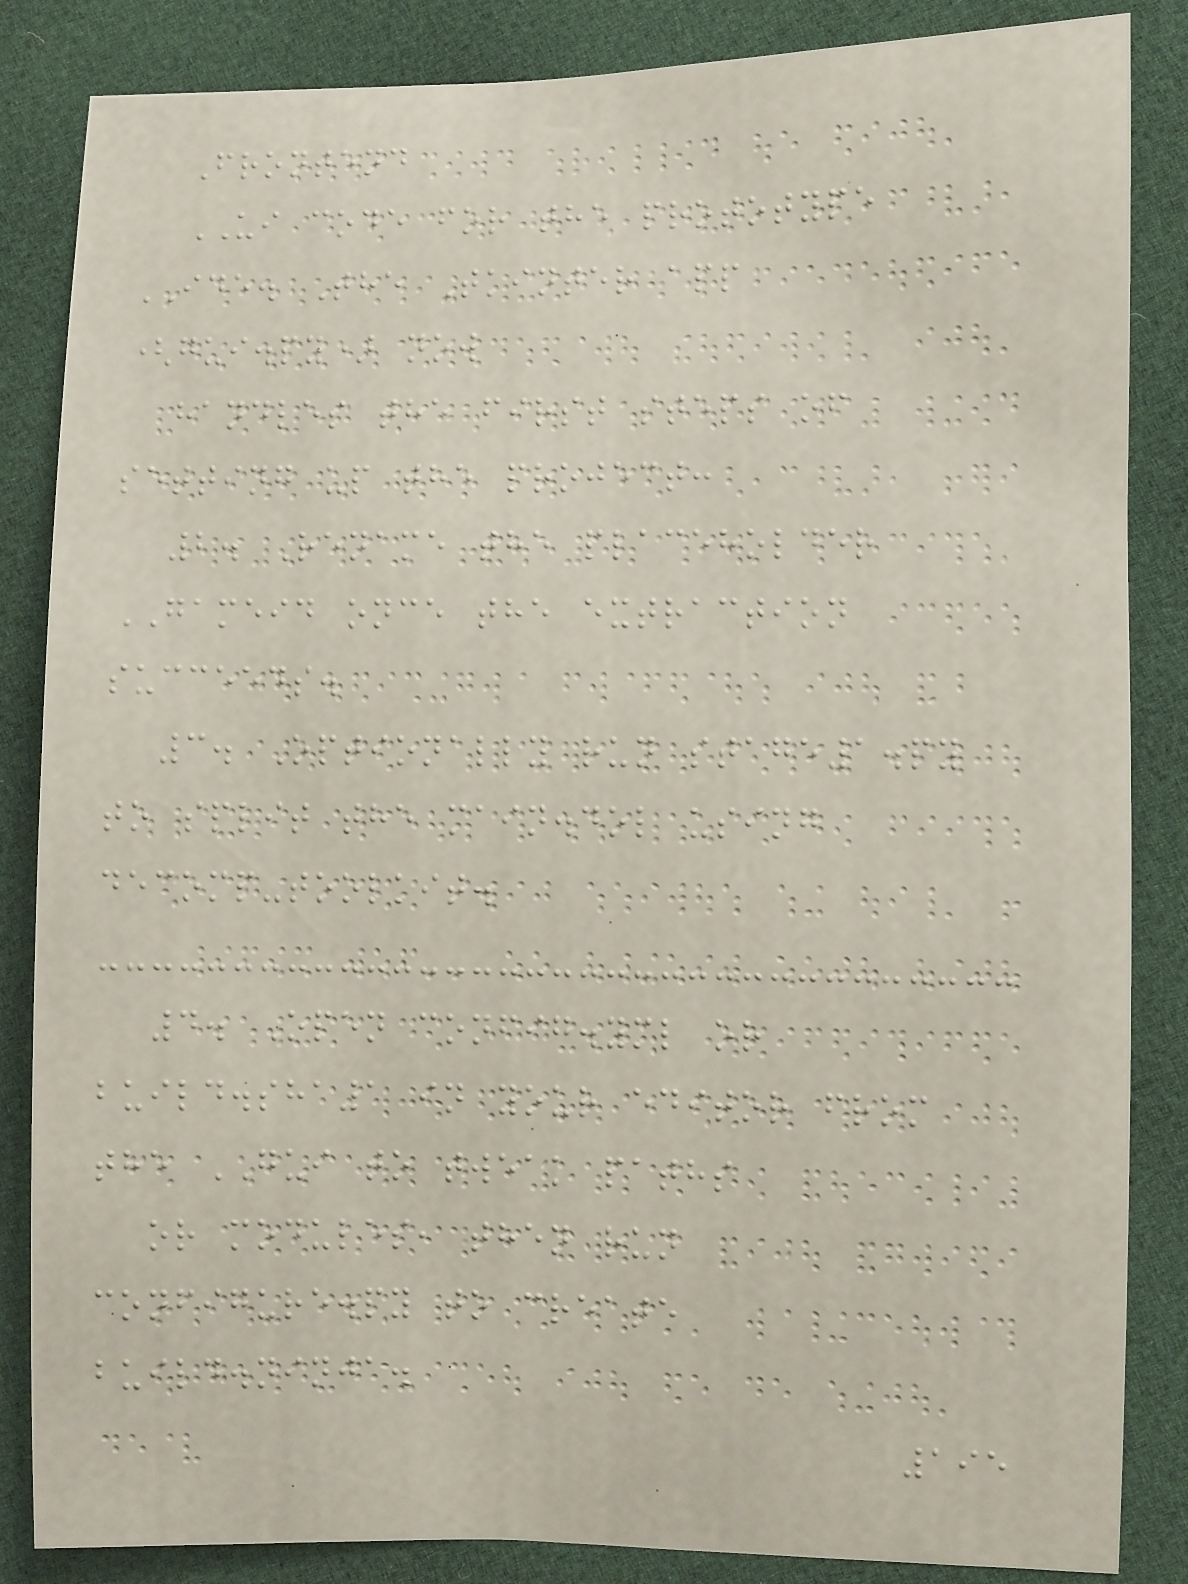Frontend
UI code for the prototype
IDE. The Tkinter app
(gui.py) now
handles the first steps of
setting up the project:
2. Rename the placeholder
GAMEID once the extraction
succeeds.
3. Optionally run stage1.py
to split the main.dol using
decomp-toolkit.
4. Open config.yml or
build.sha1 in your editor from
the GUI to tweak paths
or modules, then run
configure.py to create
build.ninja.
195
